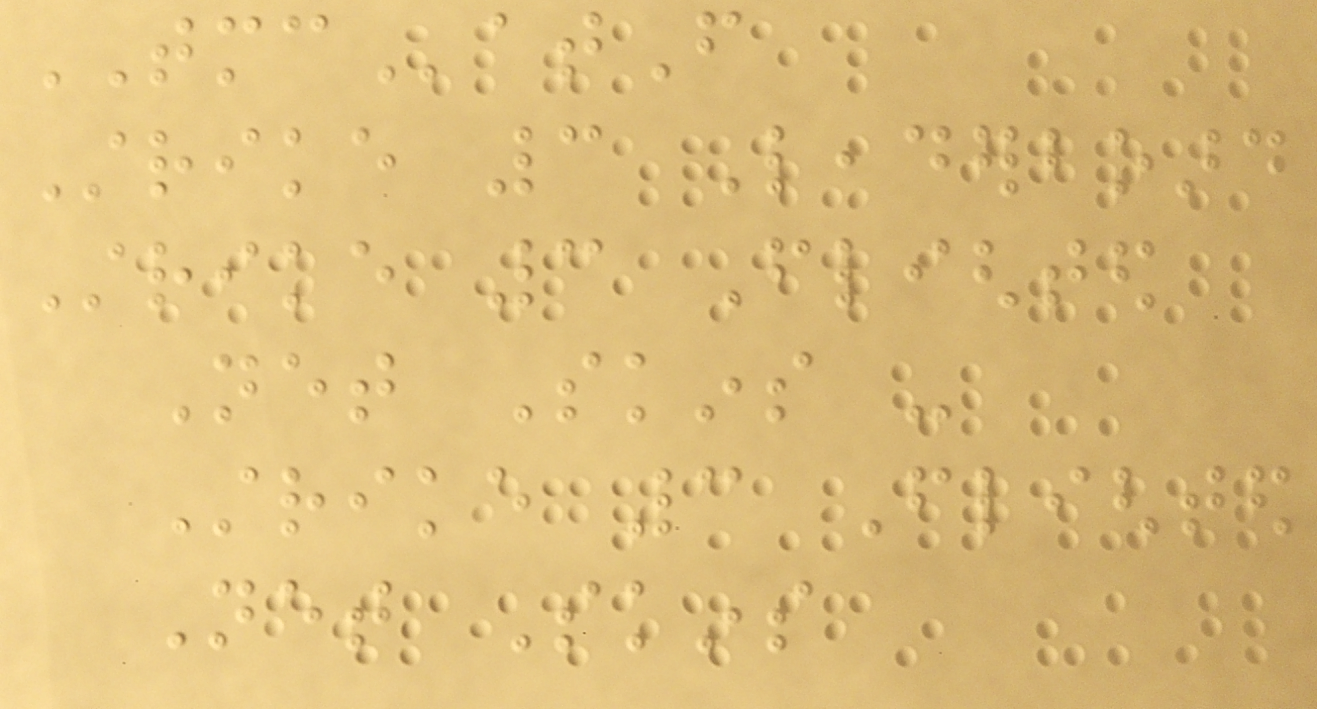TMCatF
Strike 3 Leaderboard
Strike 3 Flighted
Net Skins -
Strike 3 Flighted
Net Skins
